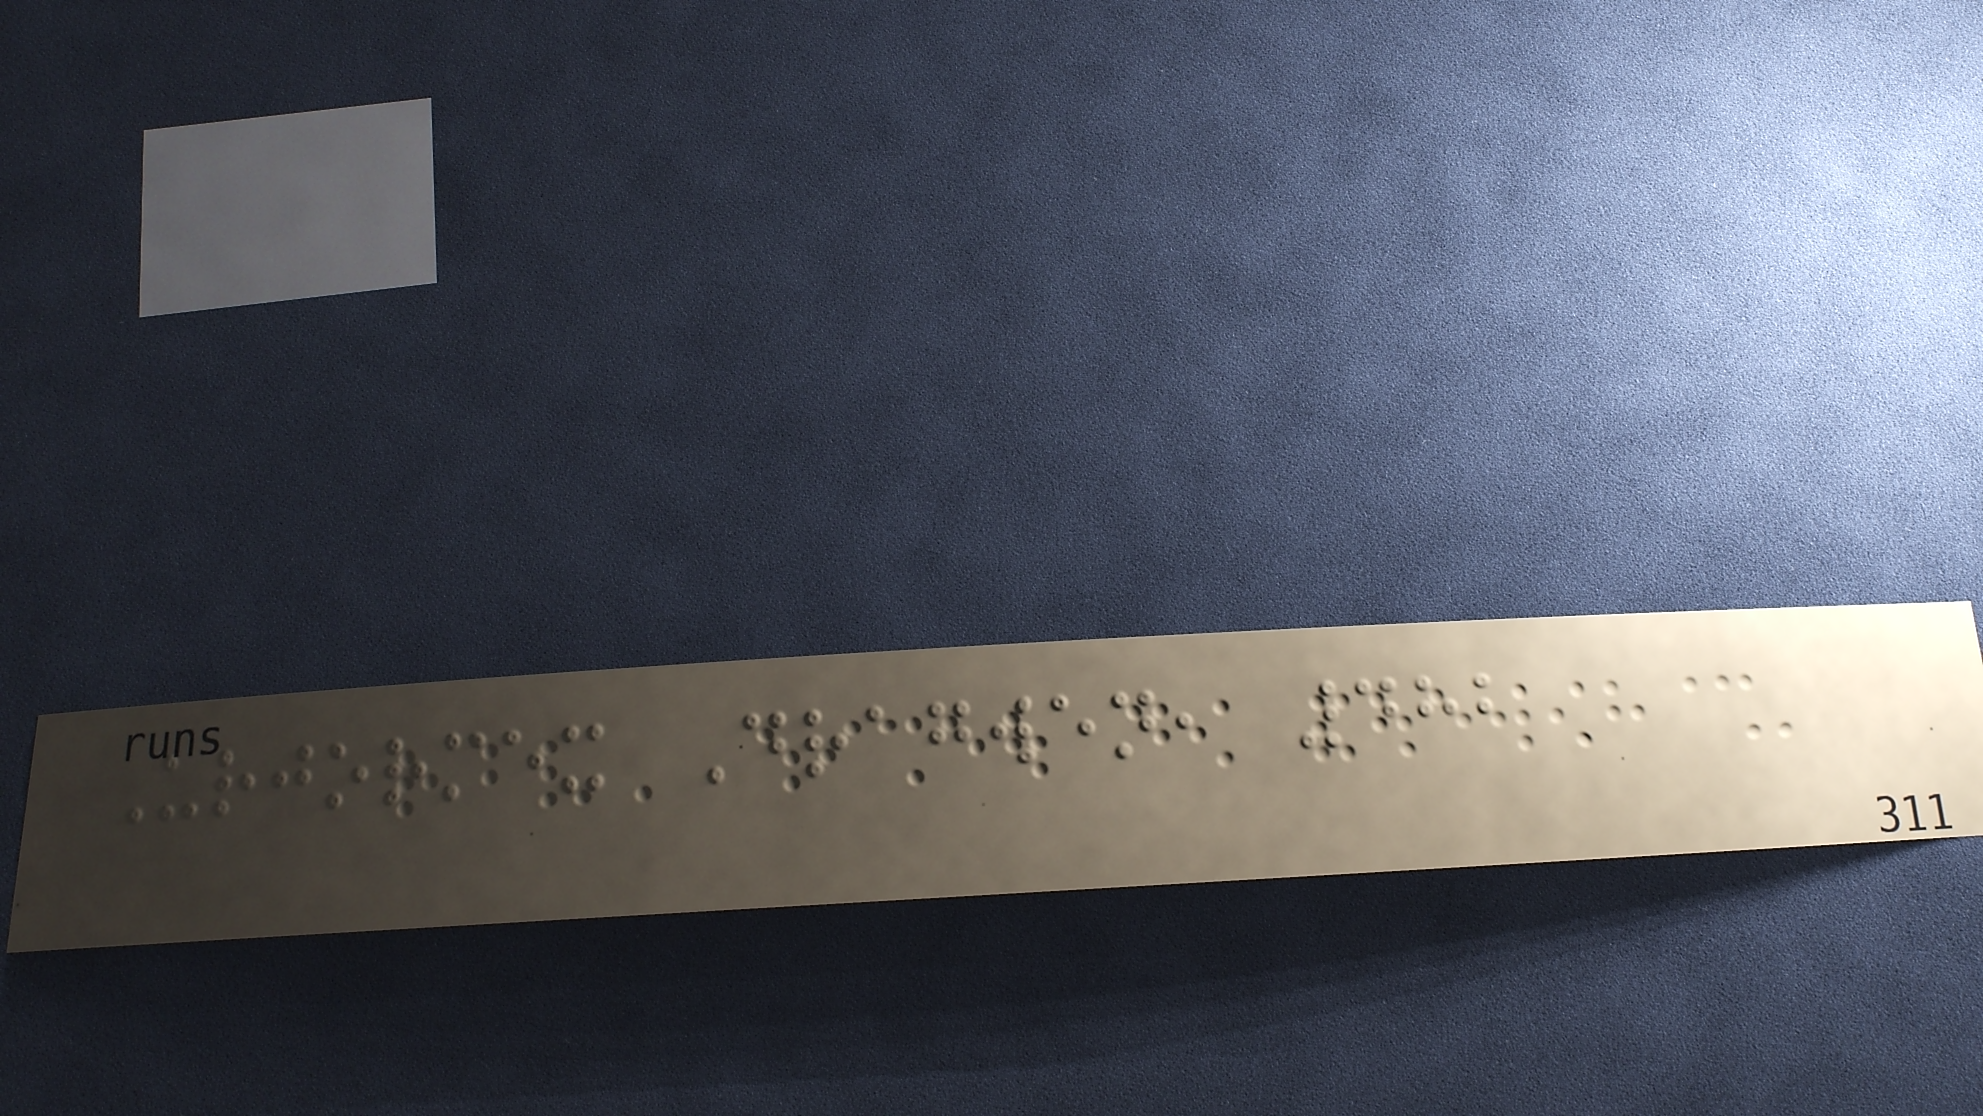Urjormex Dragwen, 482
